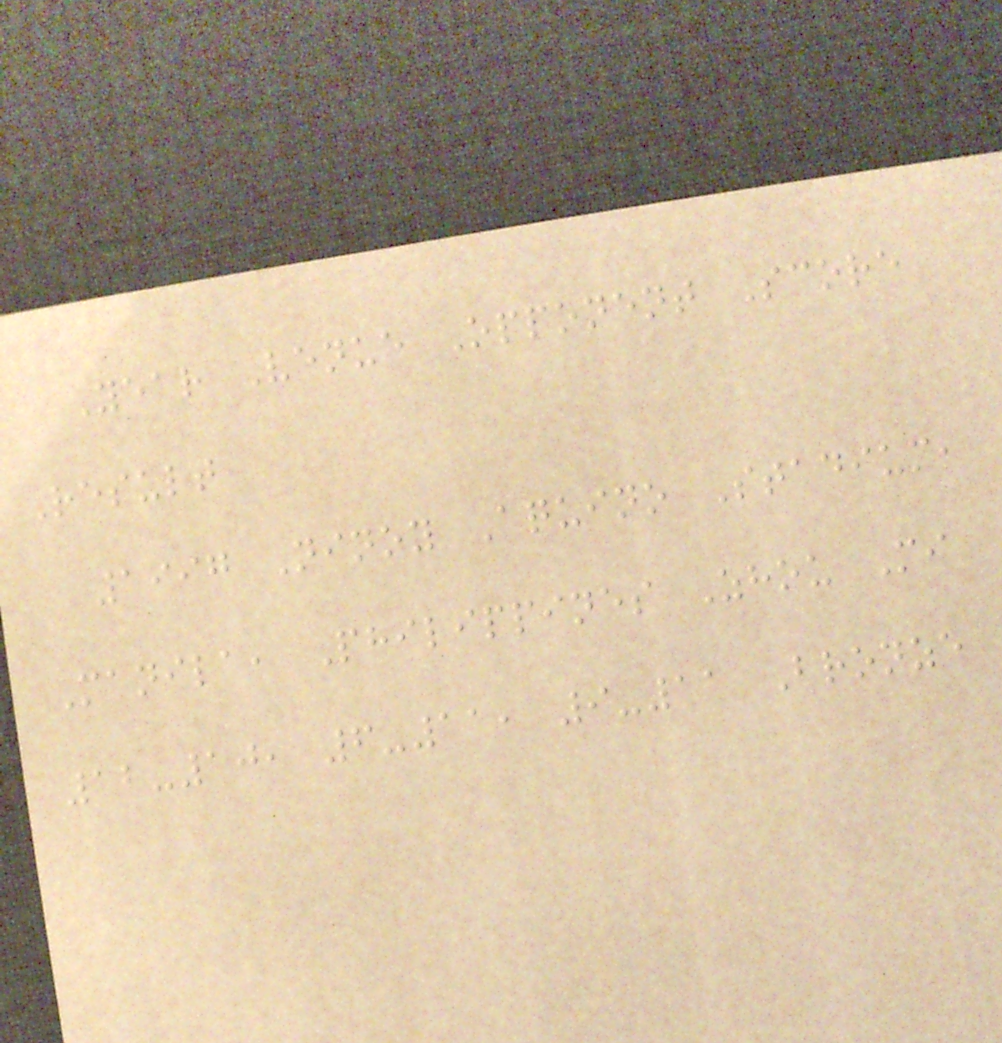Year Venue Opponent Score
Result
1997 Ninoy Aquino Stadium,
Manila, Philippines Zhou Mi
12-10, 6-11, 9-11 Bronze
